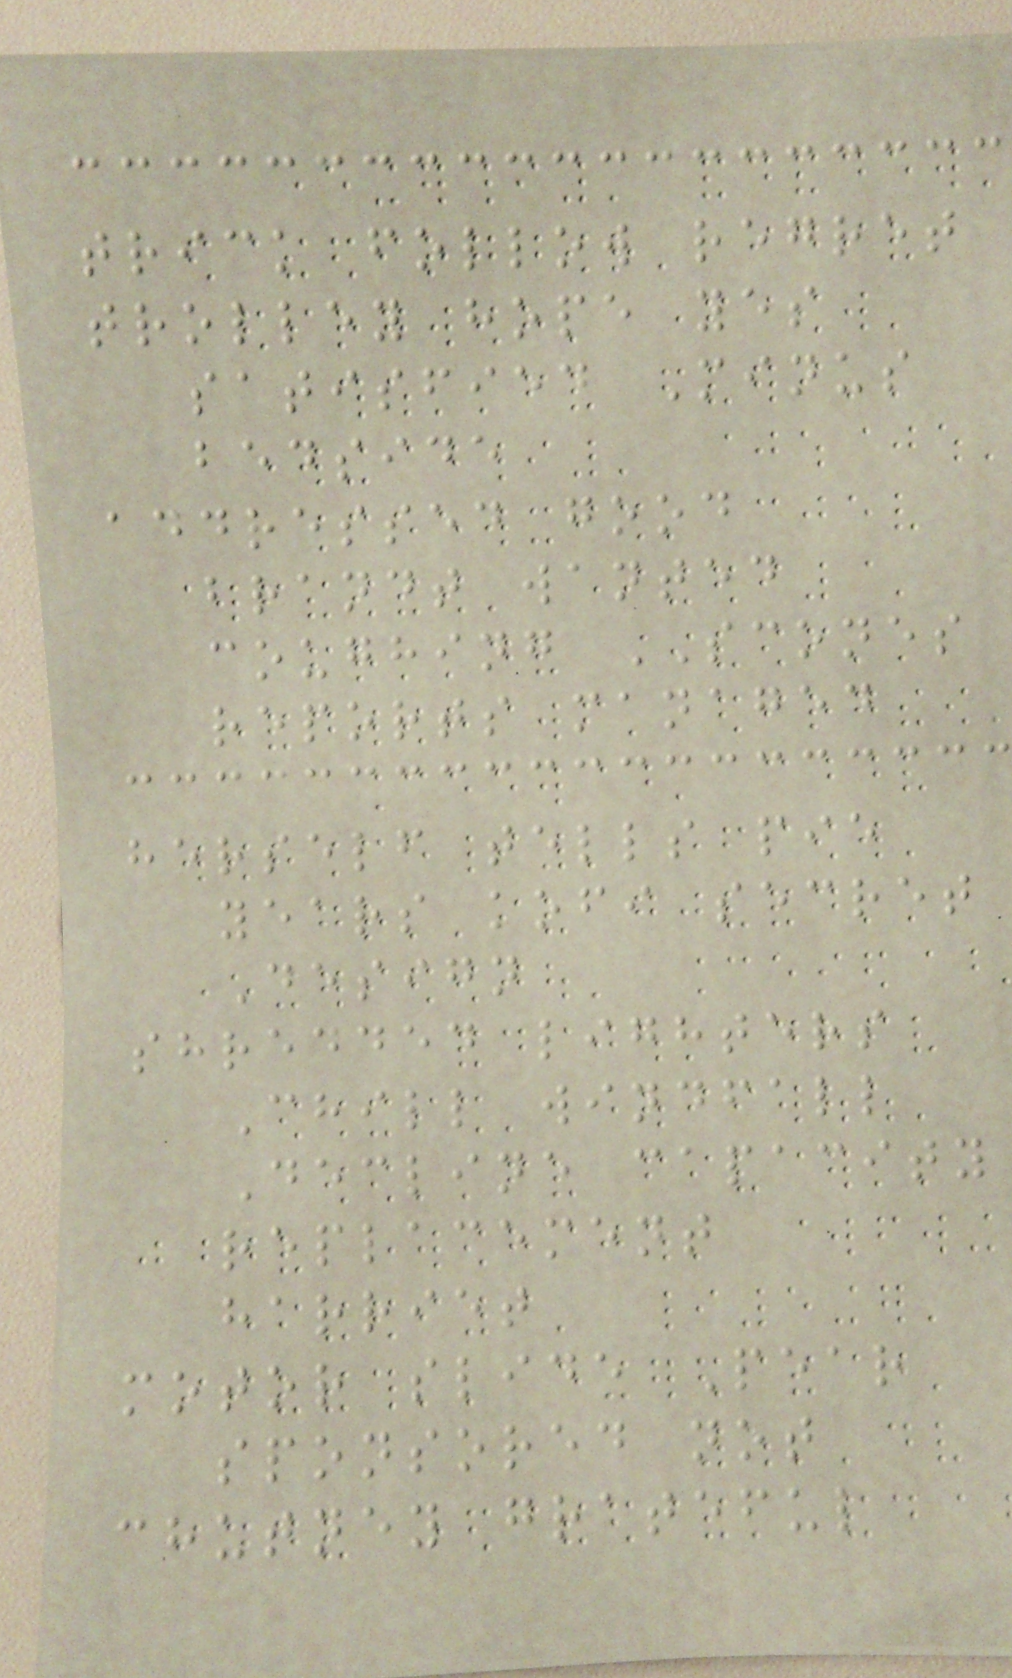trick follow regret
trolley hope yes
satisfied Minus
bedside
addressed good
brandt wanted
coughing SCONES
reports managed
herself tells pie
years kofi secret
Design
shredded lighters
Chill windfall
Decline capacity
replacement
harriet
motor slide Pear
sponsored not
chutney grateful
